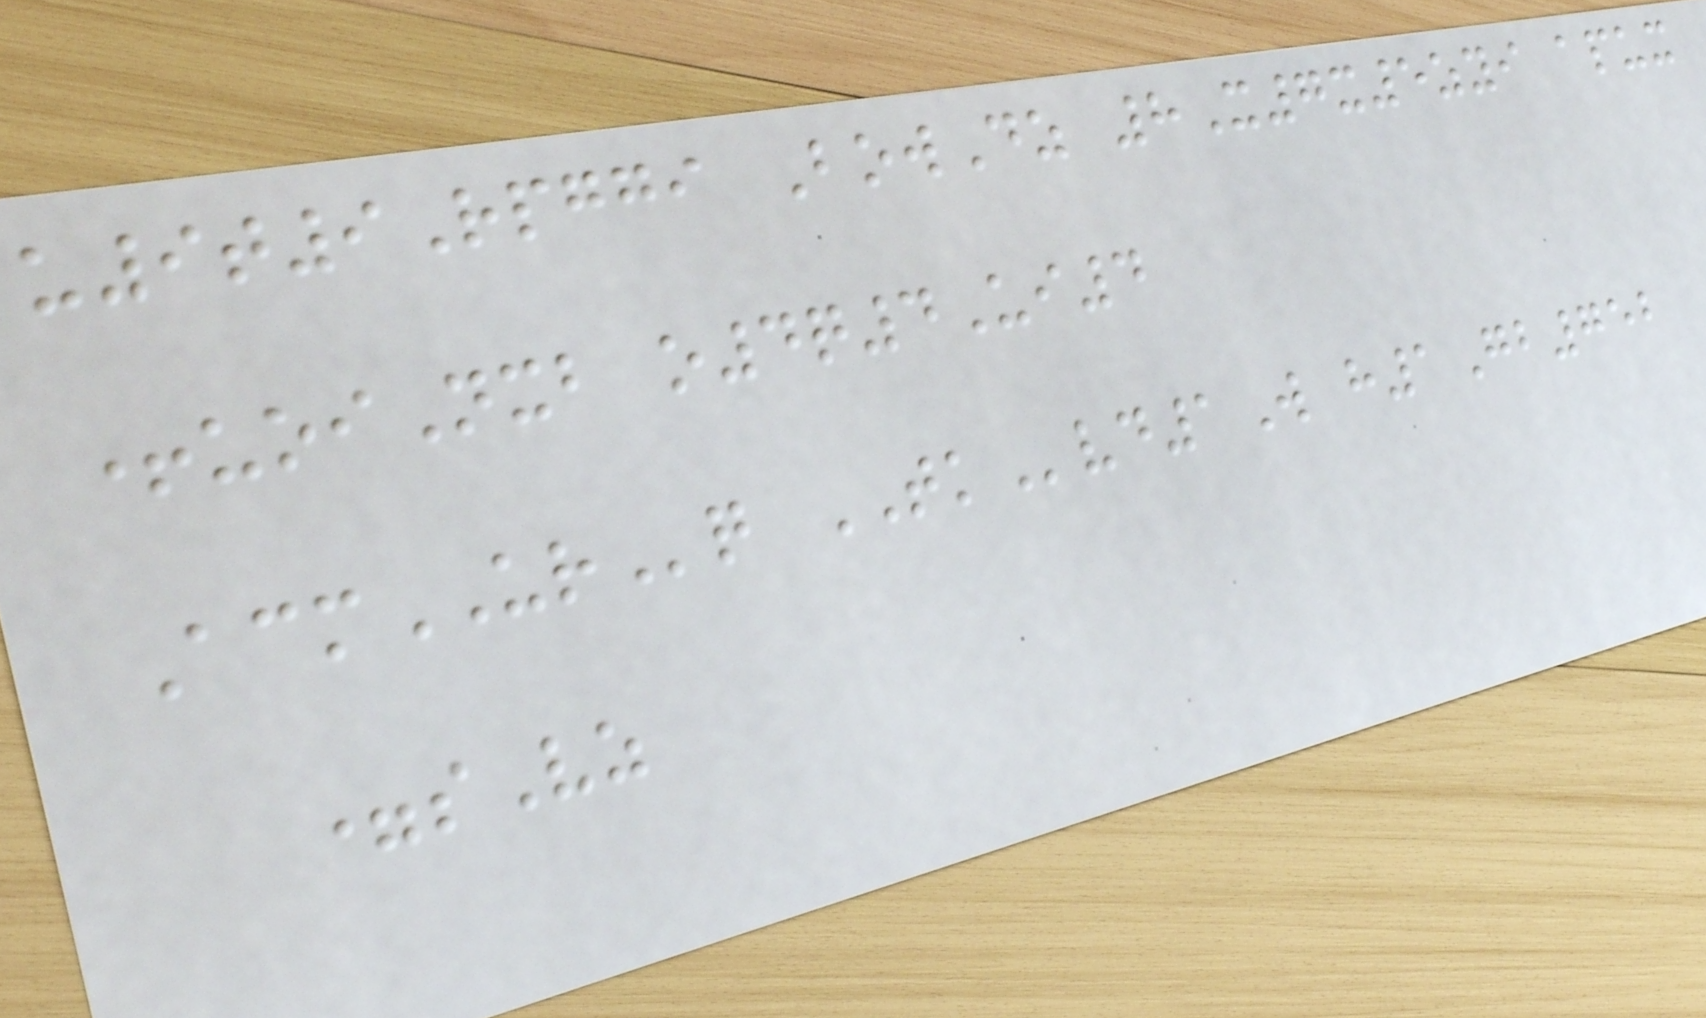u9t9Rpggi BowDz 8X7x5zyi apux
+uoiNxb o4q4Ui4
AcmURq TKvd1W h1Gb752
=sVz
